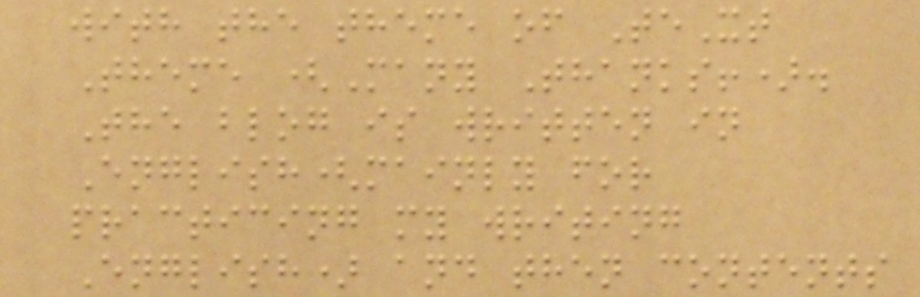with the theme of TeXt
Theme (Many Thanks!).
The blog is written in
English(mainly for
practicing my writing
English) and then contents
